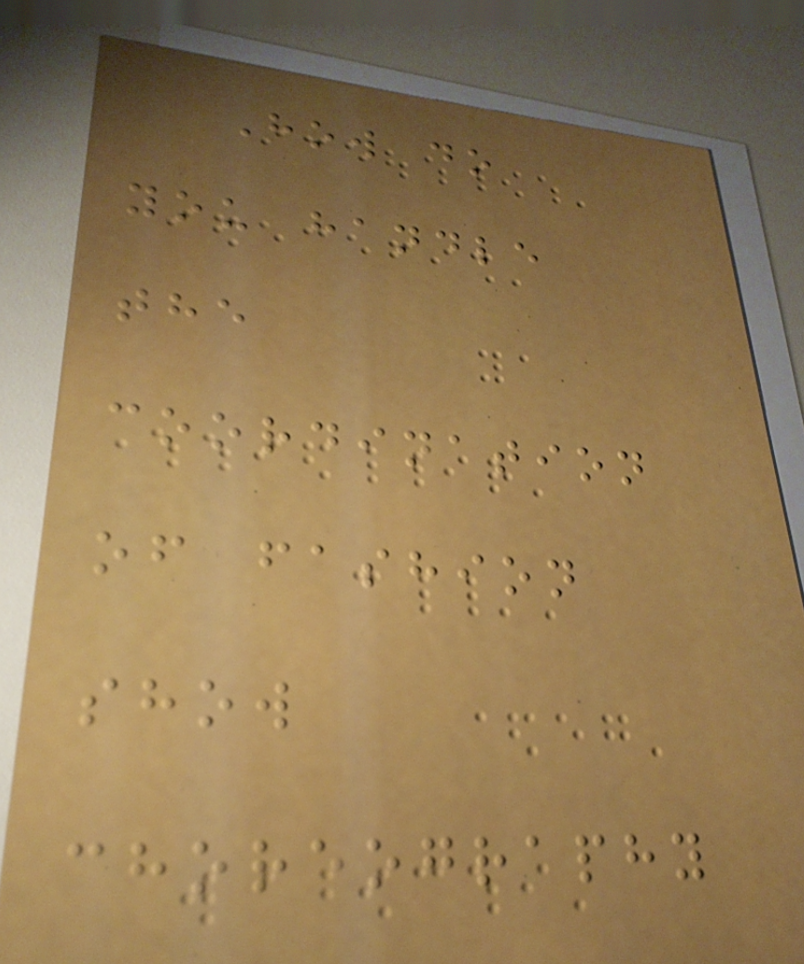How do
you handle
the
coordination
of fashion
show
choreography
